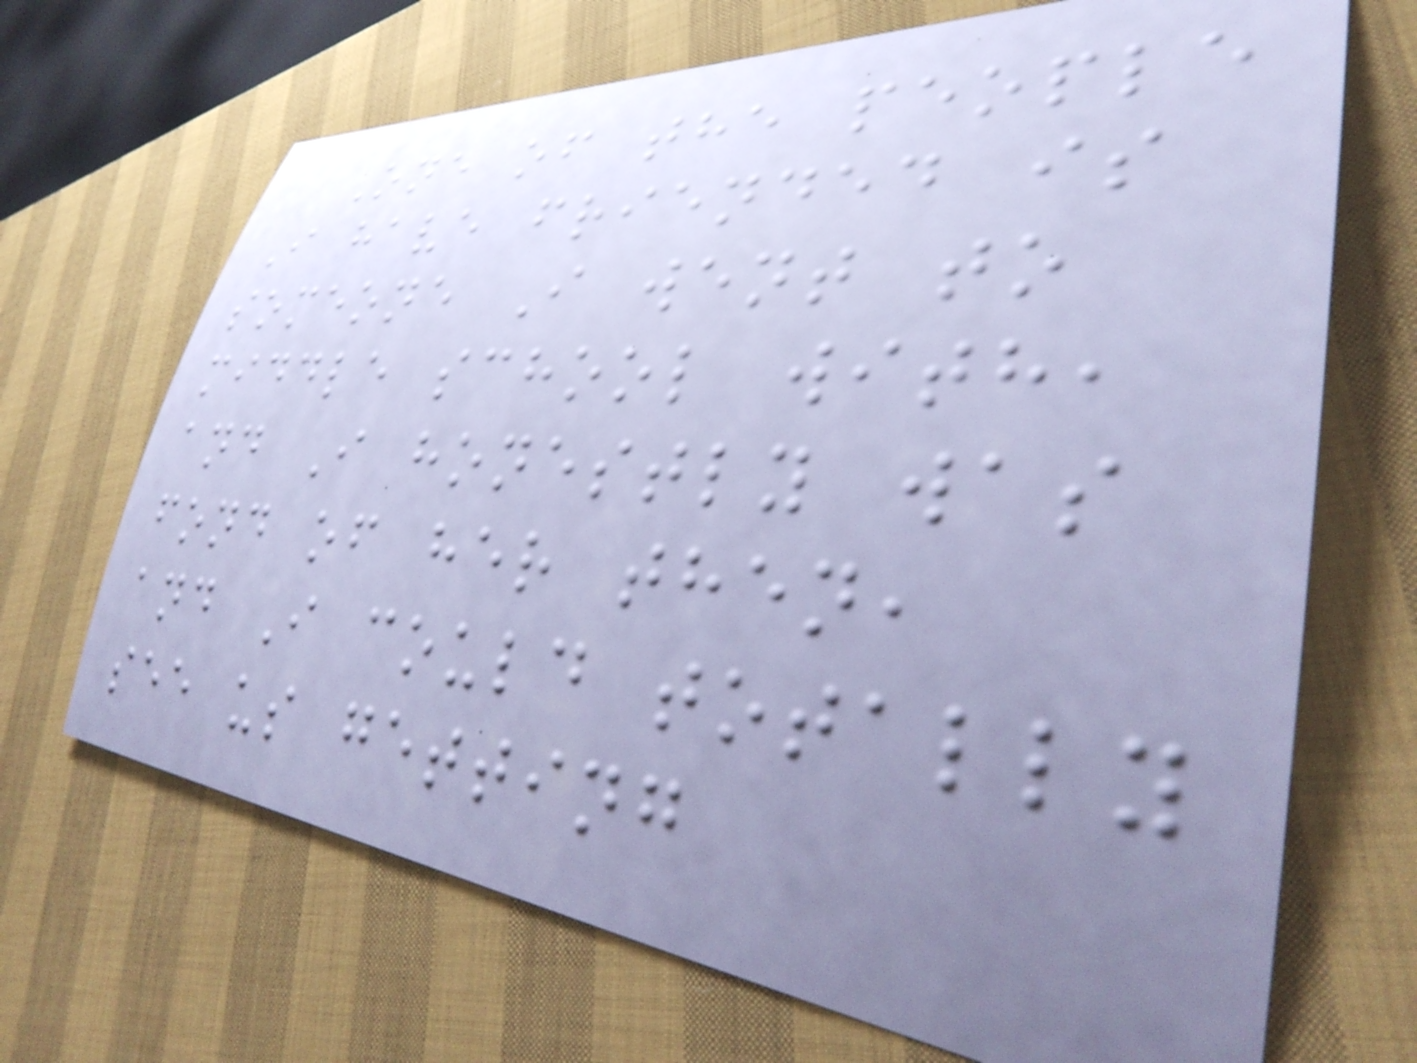One of the people
I have friended is
someone I went to
middle school with,
and I honestly was
fond of her then,
and I could totally
see us getting
